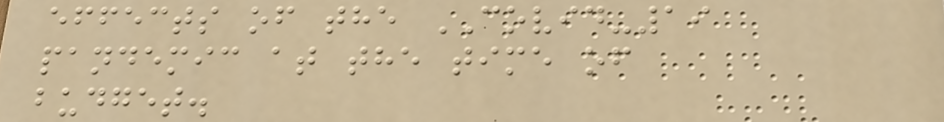effects of the COVID-19
pandemic at the time of
budget.
